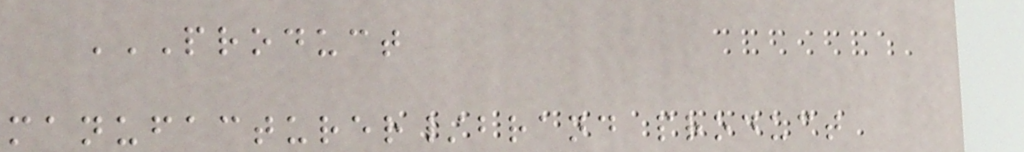PRODUCT
MANUFACTURER/BRAND PRODUCT
